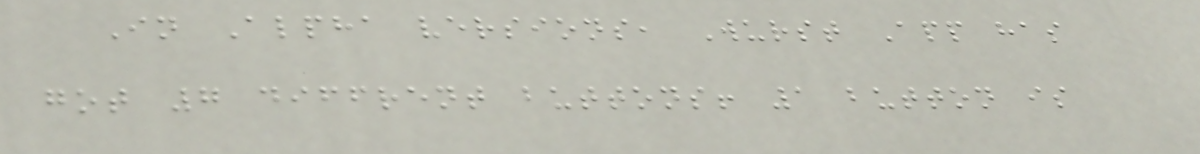In Alpha versions, Wurst App has
got 7 diffrent buttons! 1 button is
